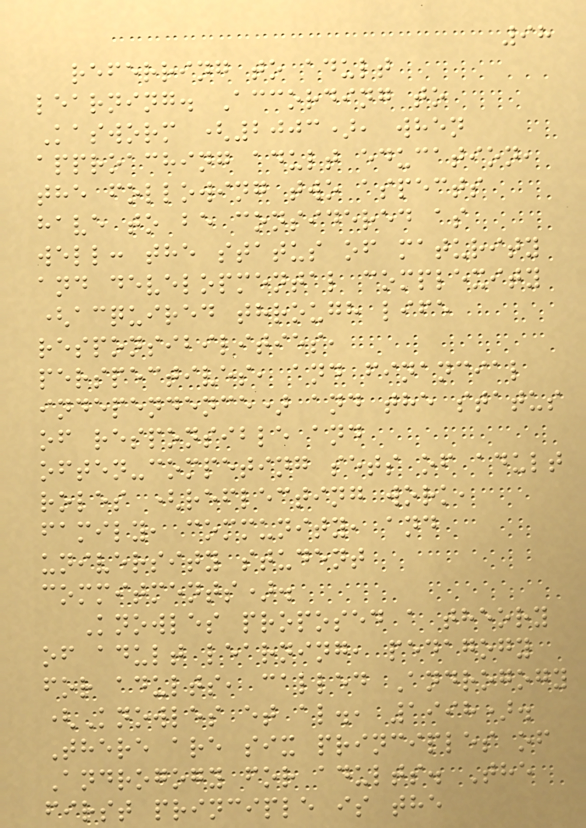98
referring to adult
learning. According to
Kasworm (2003), when
approaching adult education,
the following two aspects
have to be considered as
well: the status of maturity
and developmental complexity
(acquired through life
responsibilities,
perspectives, and financial
independence) and the status
of responsible and
often-competing sets of adult
roles (reflecting work,
family, community, and
university student
commitments).
Knowles proposed a theory
of adult learning, pedagogy
for adults, called Androgogy
(Knowles et al., 1998).
There are six principles of
Androgogy for adults. The
first principle is the
